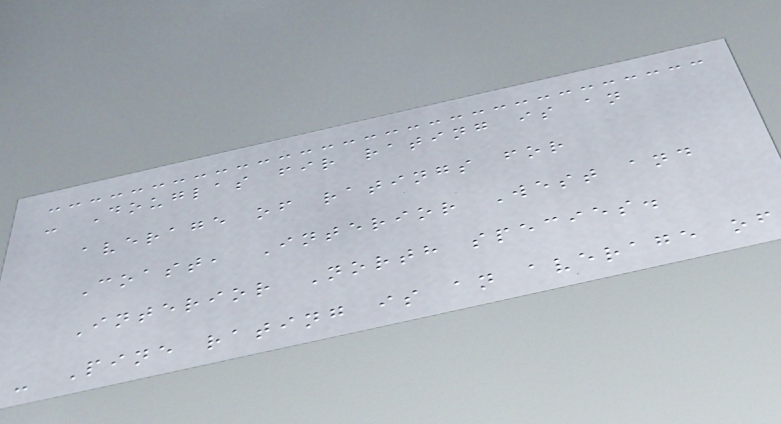- Douglas fir rating is an
average of ratings for
Coast, Interior West and
Interior North species.
- Pine rating is an average of
